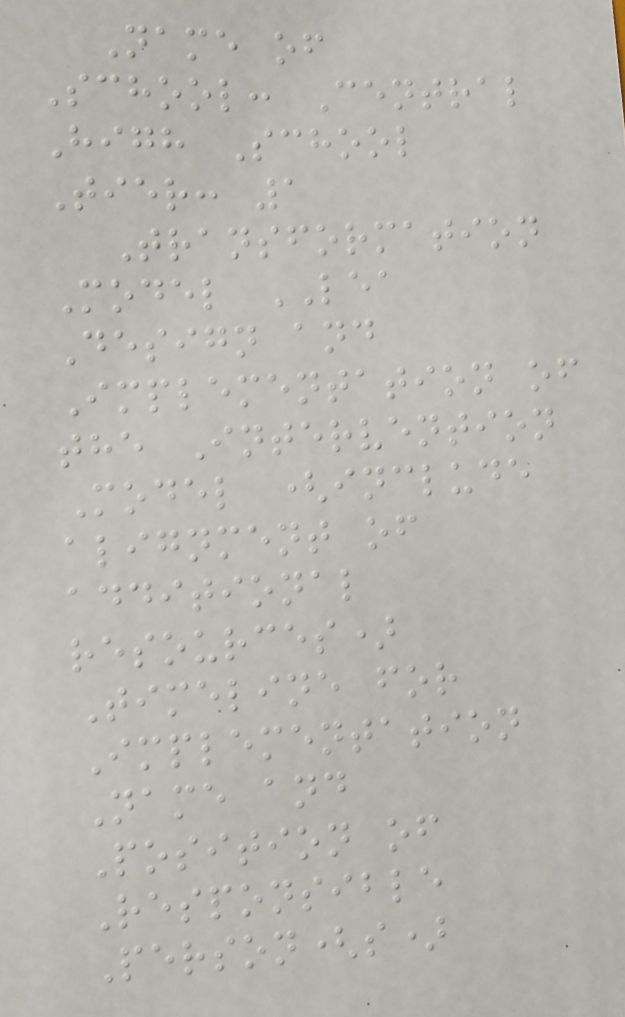Name of
School: Central
High School
Tier: 1
Transformation
Model LEA
Design and
Implementation of
the Intervention
Model (include
alignment of
additional
resources)
Timeline for
Implementation
Name and
Position of
Responsible
Person(s)
